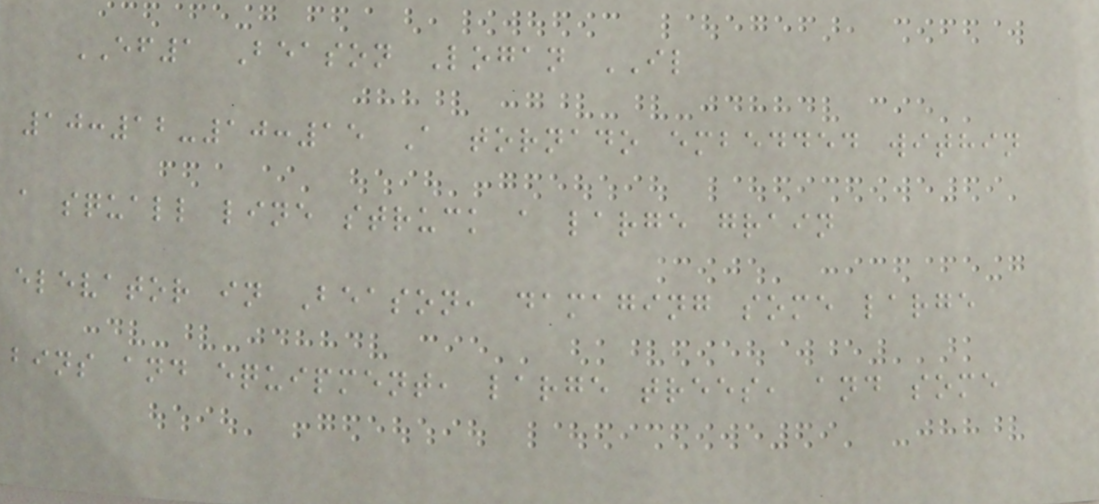EF1 Beason Logan IL
10:12-10:15 A tornado embedded within
a squall line struck a large grain
elevator in Beason, damaging some large
bins and equipment, large trees, and some
